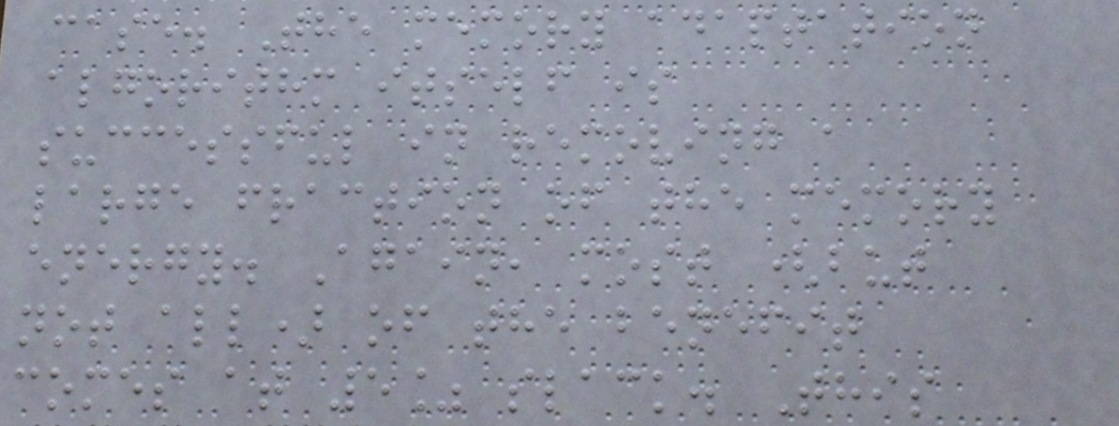case. The memory adaptation
algorithm itself is
successful in removing a
large fraction of the memory
energy. Again, most (but
not all) of the benefit
comes at 5% slack. This
